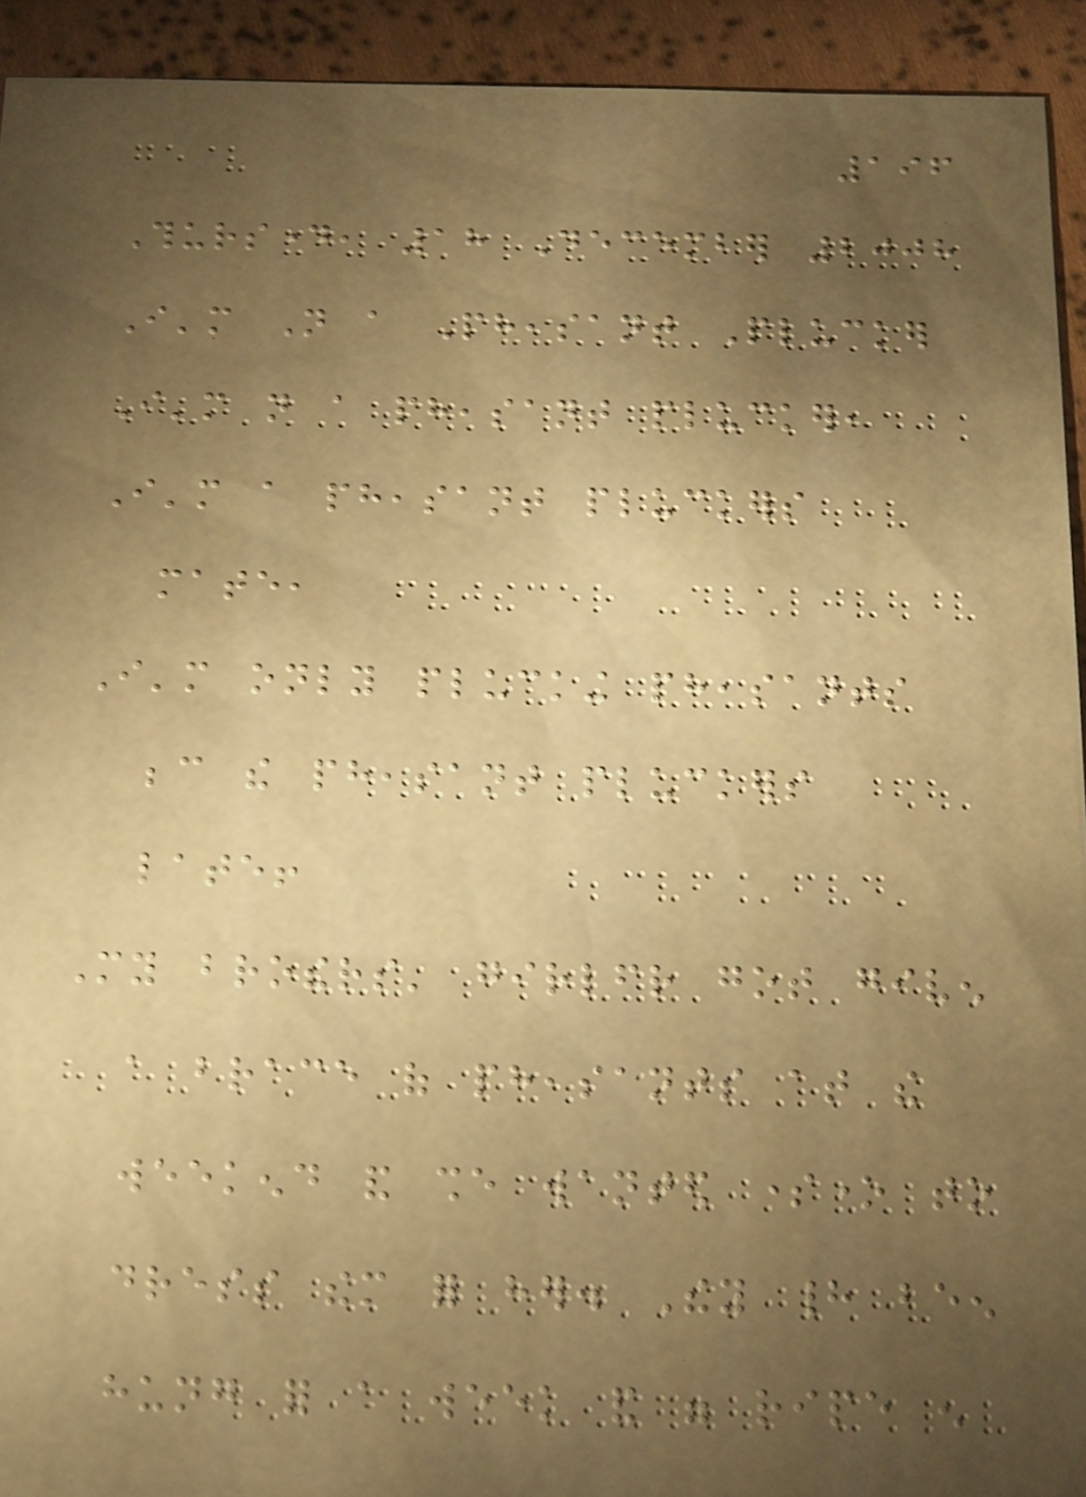196
Thursday, 18 December 2008
I'm Not a Pheasant Plucker
I'm not a pheasant plucker,
I'm a pheasant pluckers
mate,
I'm only plucking pheasants
because the pheasant pluckers
late!
My brothers' girlfriend got given
a brace of pheasants at the
weekend and she wanted someone to
dress them for her. They had been
hung for a week and were ripe enough
